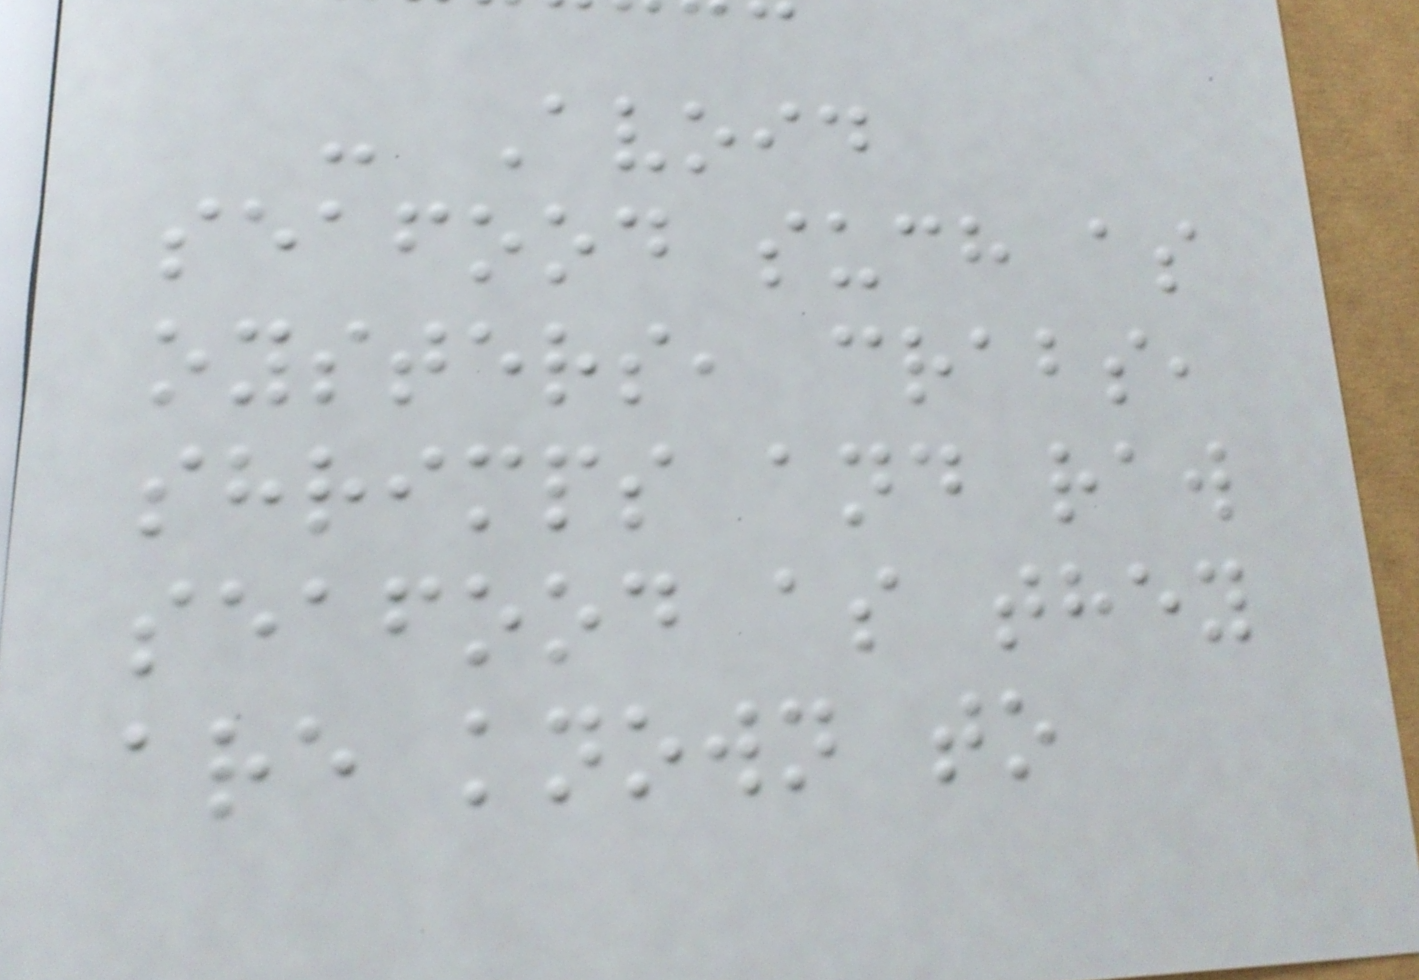- Avoid
seafood such as
oysters, crabs,
shrimps and raw
seafood as they
are known to
